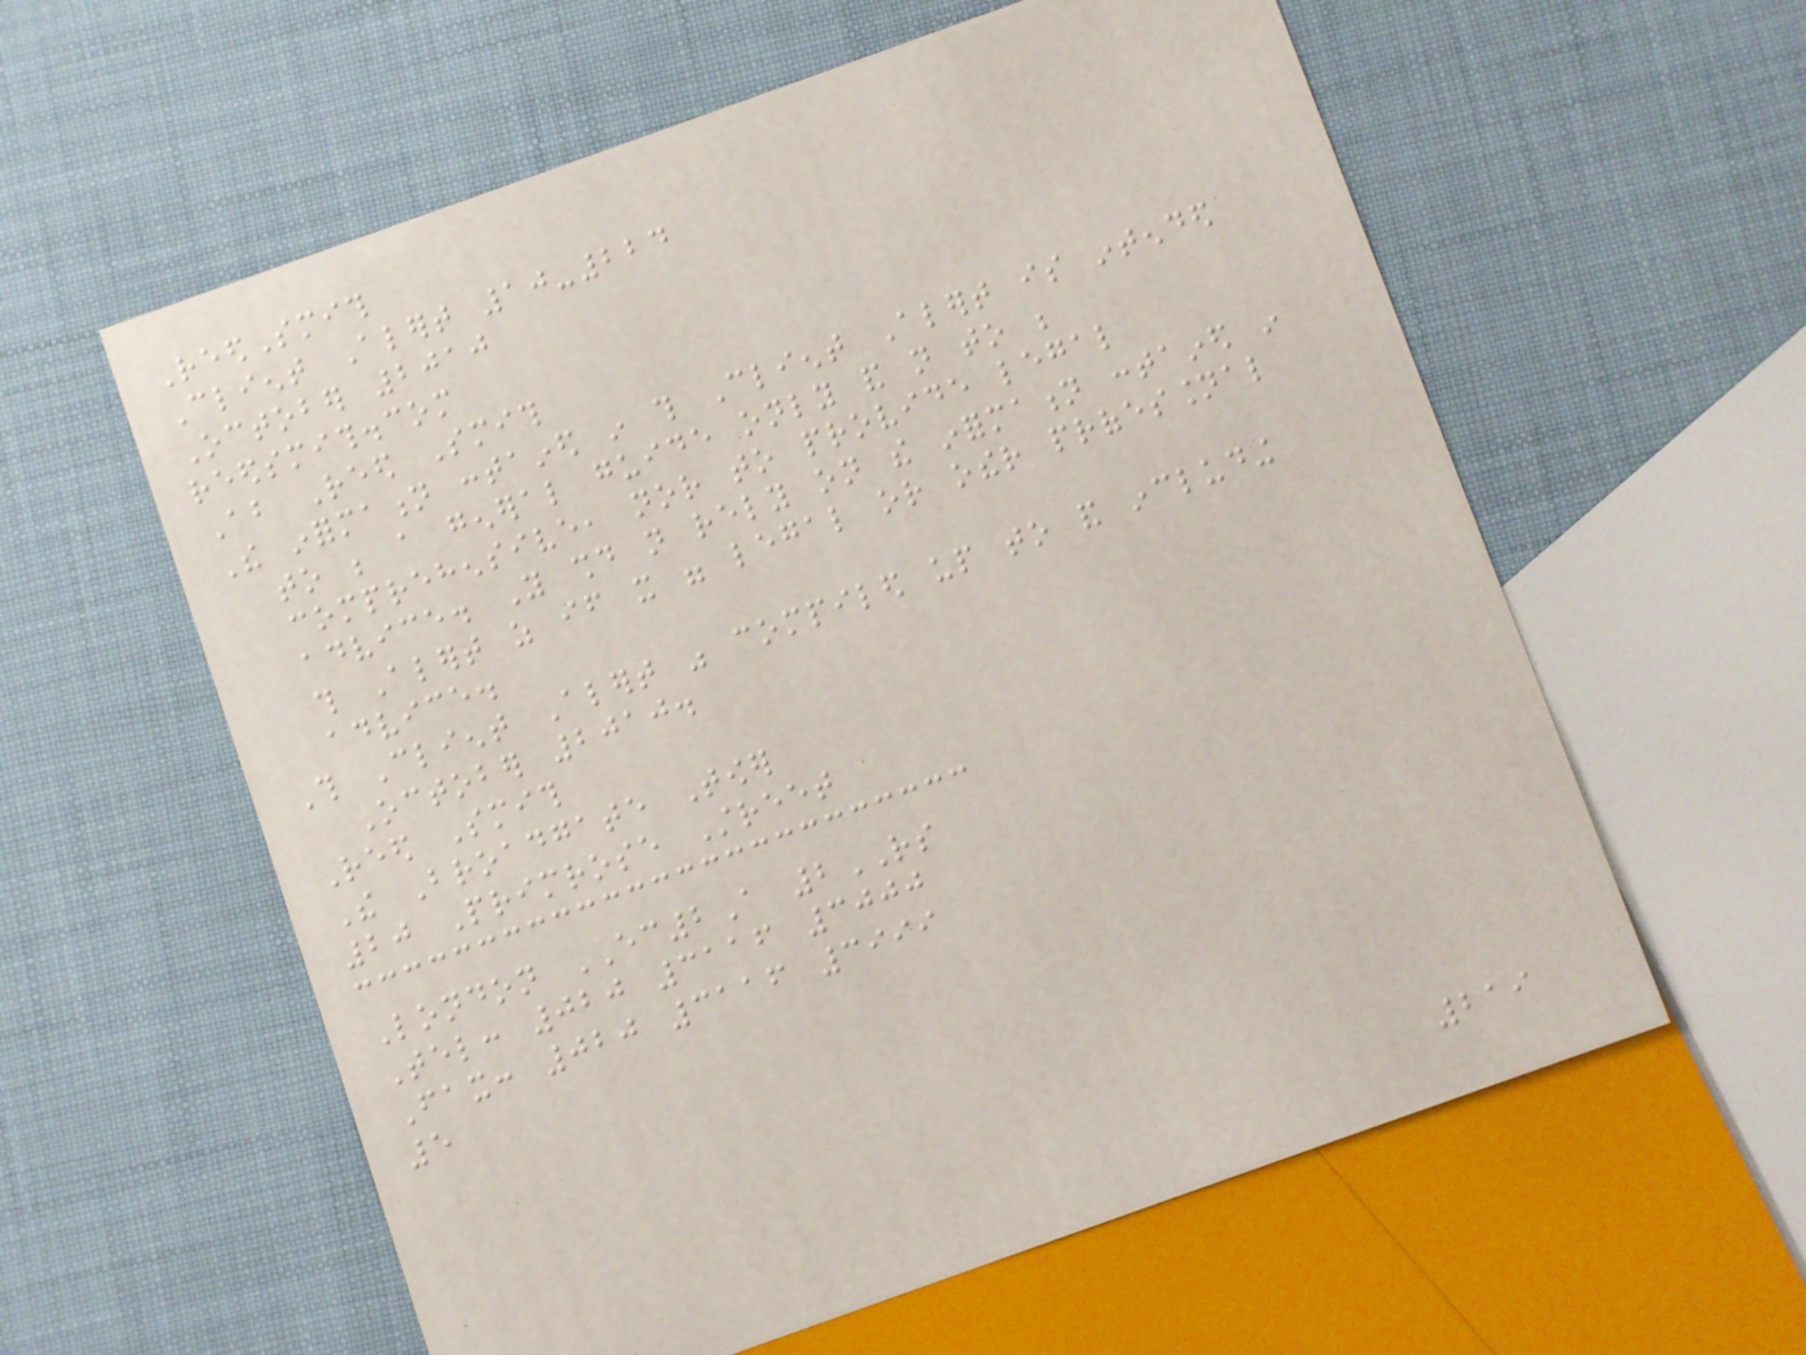ReedSmith
Client Alert 10-224
October 2010
reedsmith.com
About Reed Smith
The information contained in this Client Alert is intended
to be a general guide only and not to be
comprehensive, nor to provide legal
advice. You should not rely on the information contained in
this Alert as if it were legal or other professional
advice.
This Client Alert was compiled up to and including
October 2010.
Reed Smith
The Broadgate Tower
20 Primrose Street
London EC2A 2RS
Tel: 020 3116 3000
Fax: 020 3116 3999
5
219
